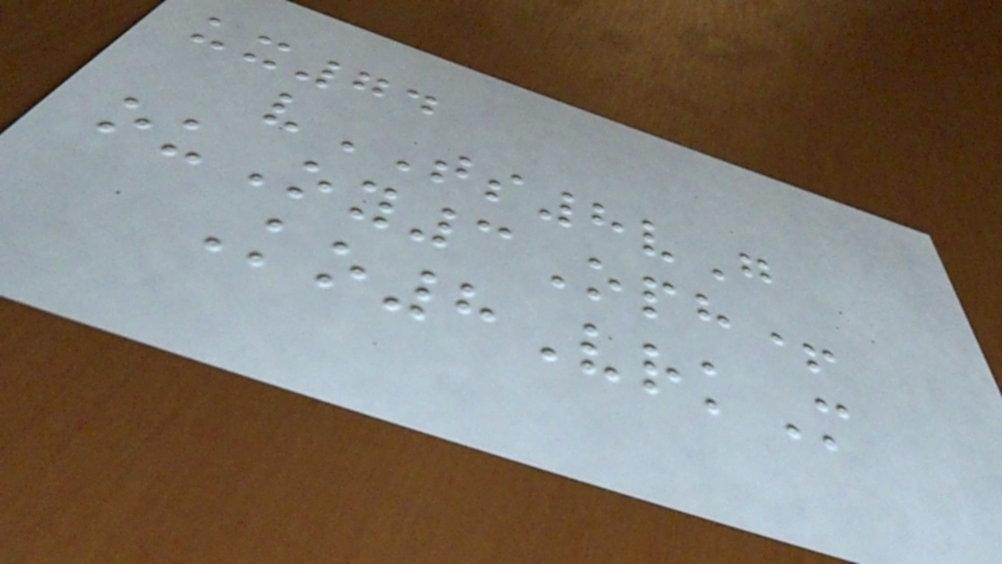ux74
vTS8vG
ouOy3Oph+
Ko8VrkM
